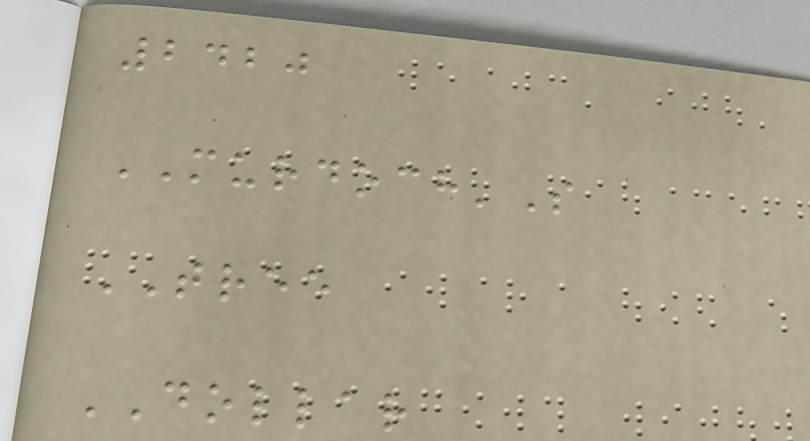2420
MURDOCH'S
TREE
DOLLAR
